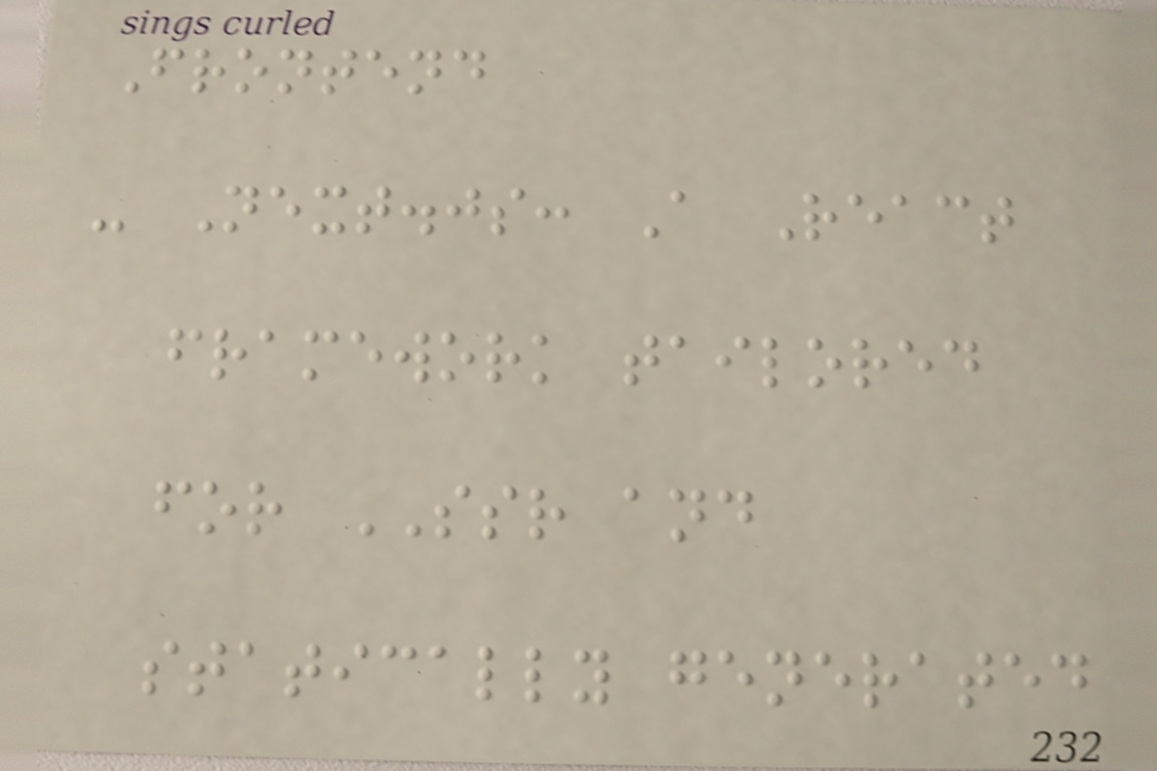Frontend
- Next.js: A React
framework tailored
for SSR and
statically generated
